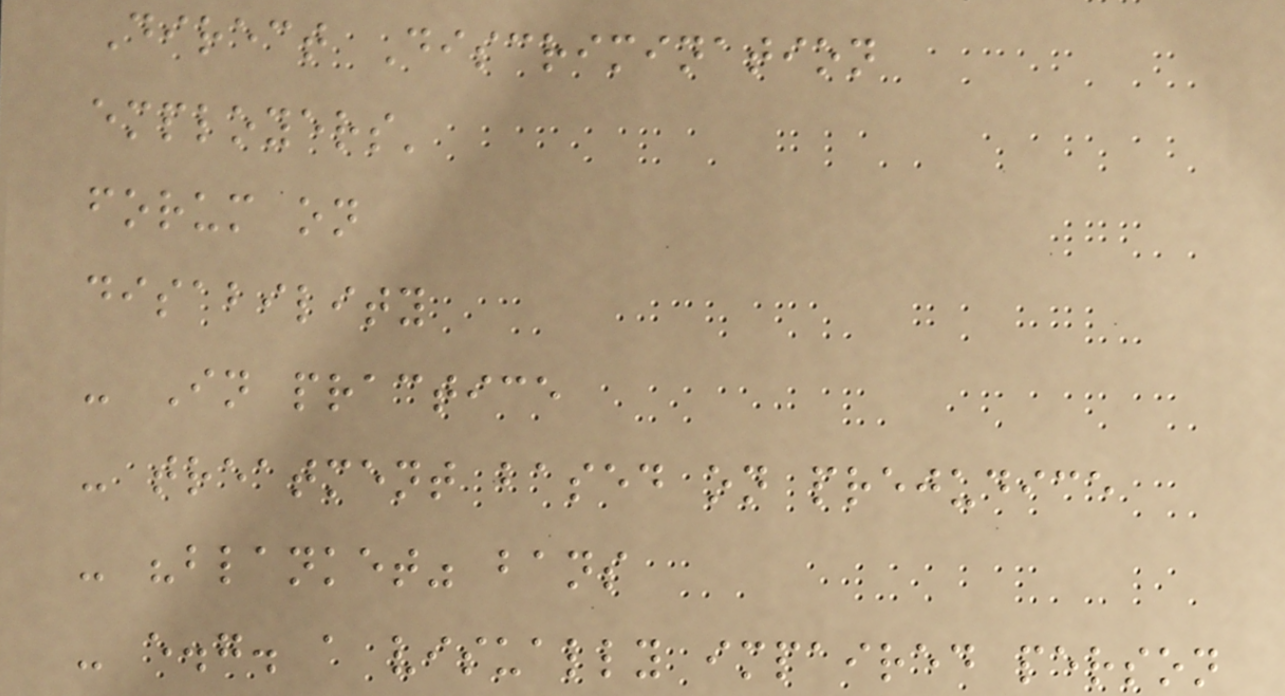Direct Discrimination
employers'
forum on
disability
- In practice
- treatment based on prejudice
- "blanket" bans
- e.g. a visually impaired person
